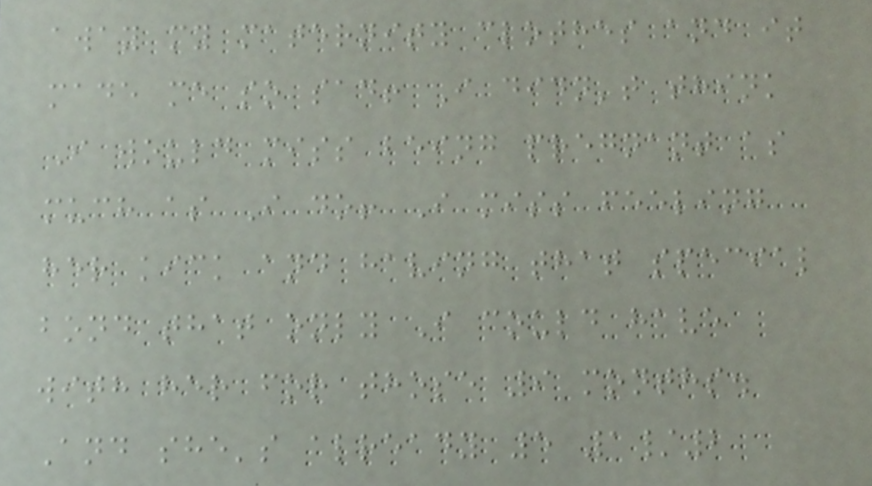away my maternity clothes and it
made me so sad! I didn't think
I would miss being pregnant as
much as I do! I miss feeling
her kick and having that special
bond that only I could have
with her for those 9 months.
And she's already 5 1/2
